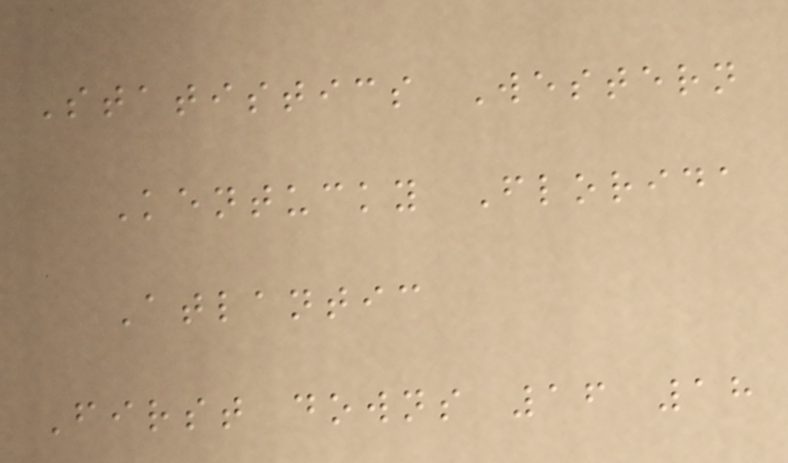Statistics Western
Kentucky Florida
Atlantic
First downs 16 18
